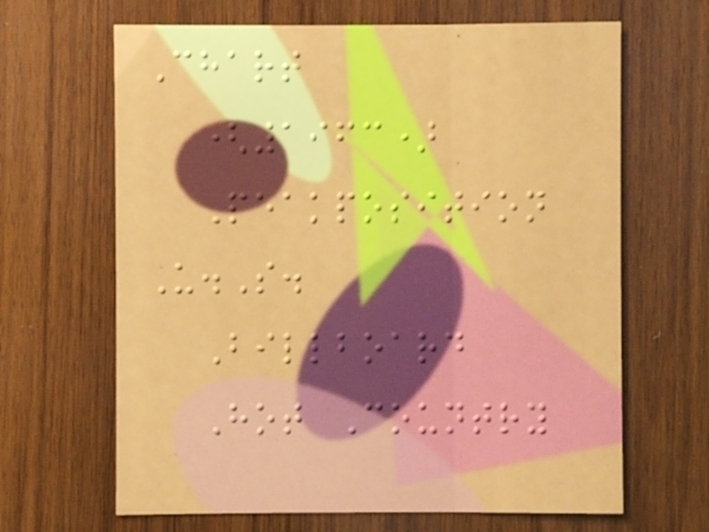Chart
(1963)
Peakposition
U.S.
Billboard
Hot Country
